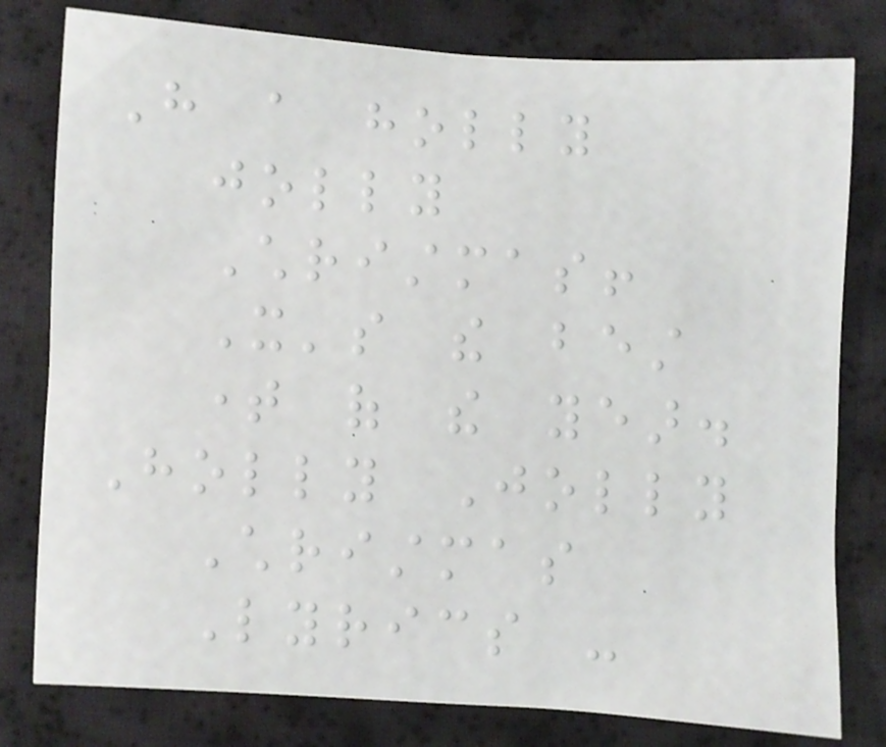Have a holly
jolly
Christmas!
It's the best
time of the year.
Holly Jolly
Christmas
Lyrics -
